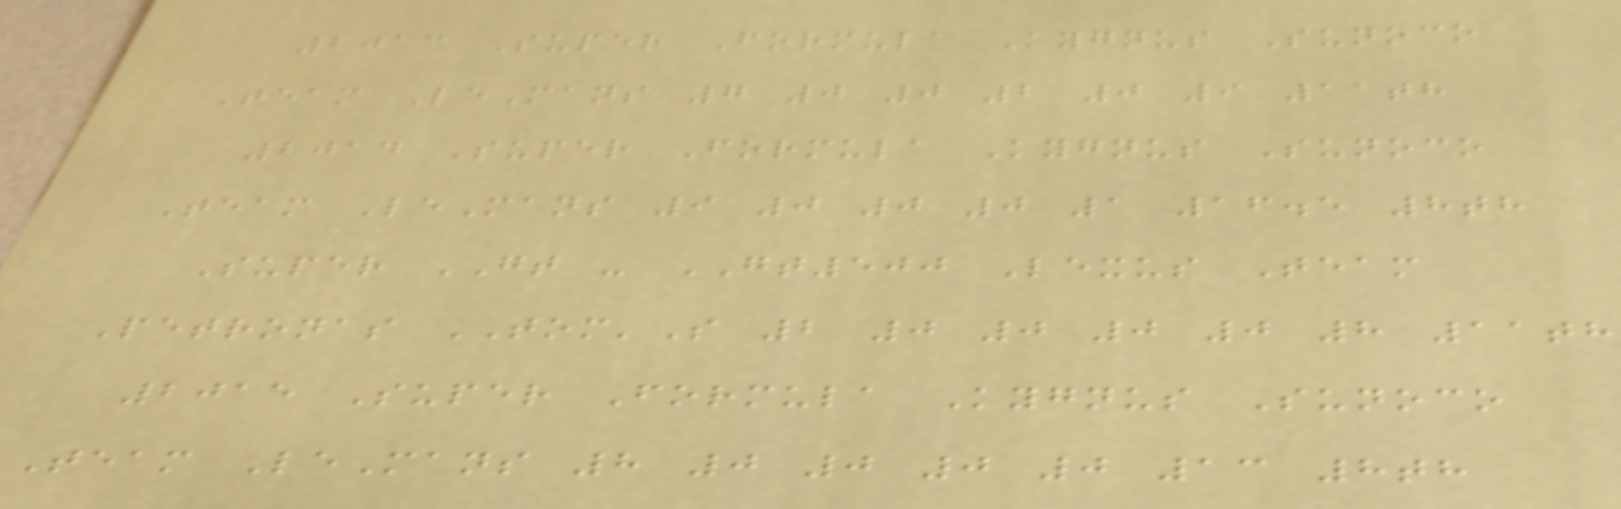2013 Super Formula Kygnus Sunoco
Team LeMans 7 0 0 2 0 9 11th
2014 Super Formula Kygnus Sunoco
Team LeMans 9 0 0 0 1 16.5 8th
Super GT - GT500 Lexus Team
Petronas TOM'S 2 0 0 0 0 8 11th
2015 Super Formula Kygnus Sunoco
Team LeMans 8 0 0 0 0 13 8th
